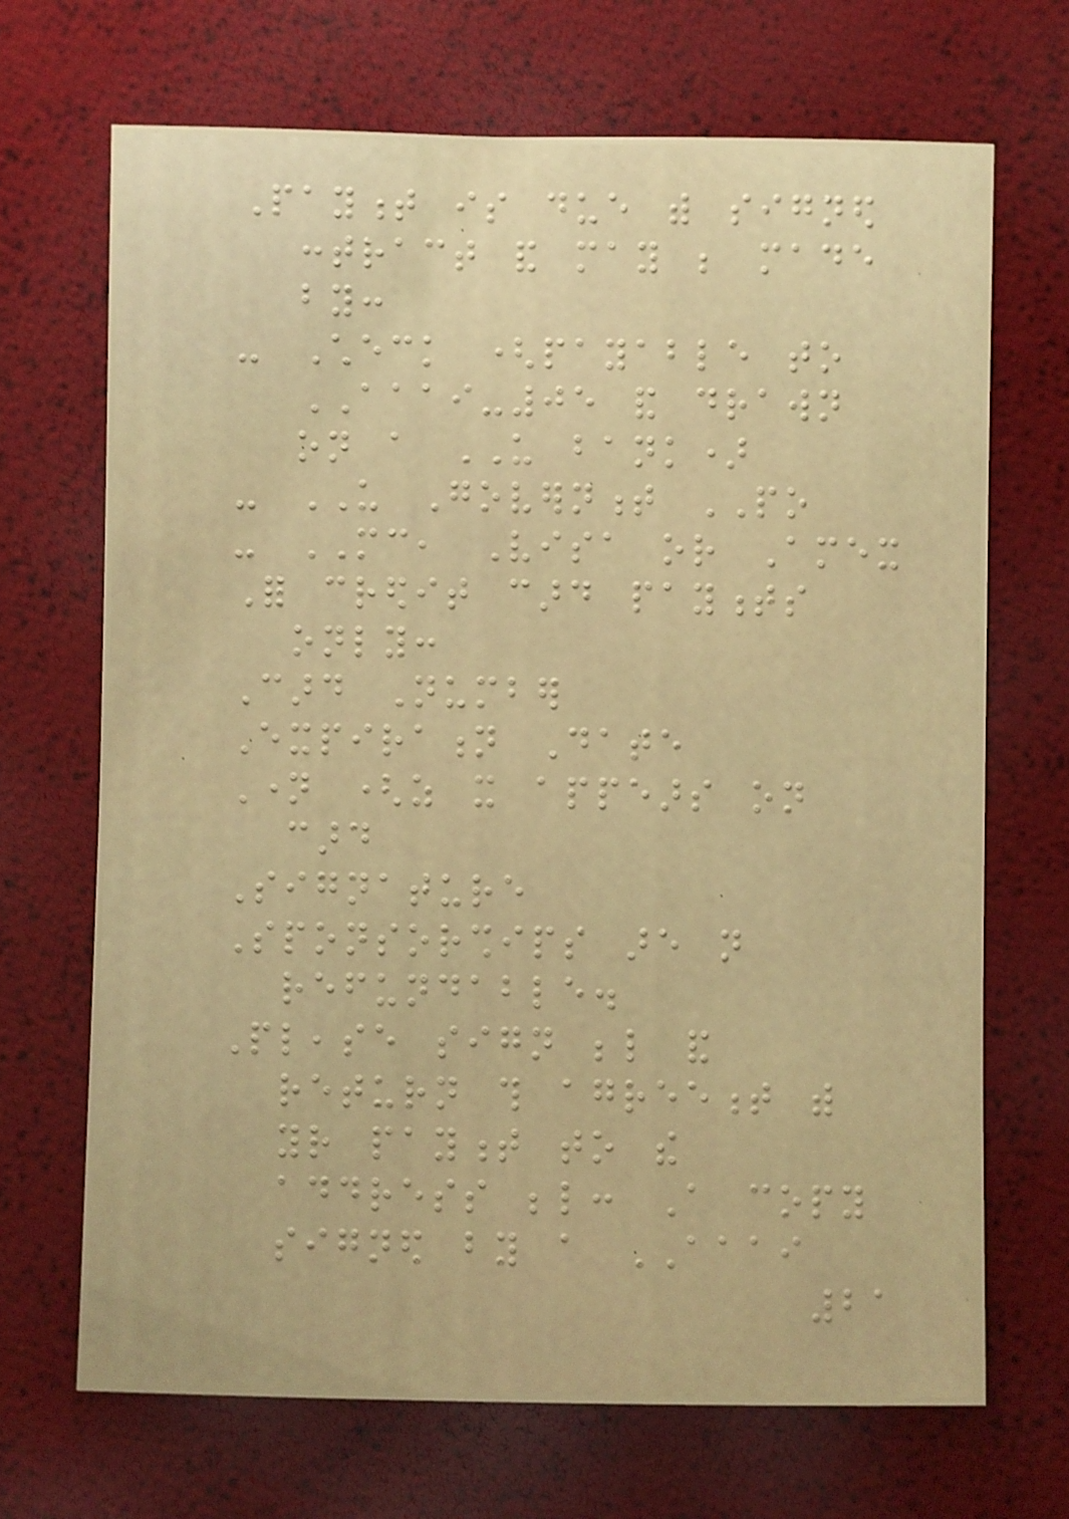Payment is due with signed
contract and may be made
by:
- Check (payable to
AAAI-05 and drawn
on a US bank)
- US Government PO
- MC, Visa or Amex
For credit card payments
only:
Card Number
Expiration Date
Name (as it appears on
card
Signature
Sponsorships are not
refundable.
Please sign below and
return this agreement with
your payment to the
address below: A copy
signed by a AAAI
21
